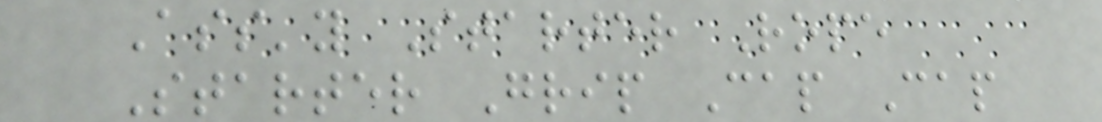Ass'y Starter Rope
Starter Grip Cap Cap
